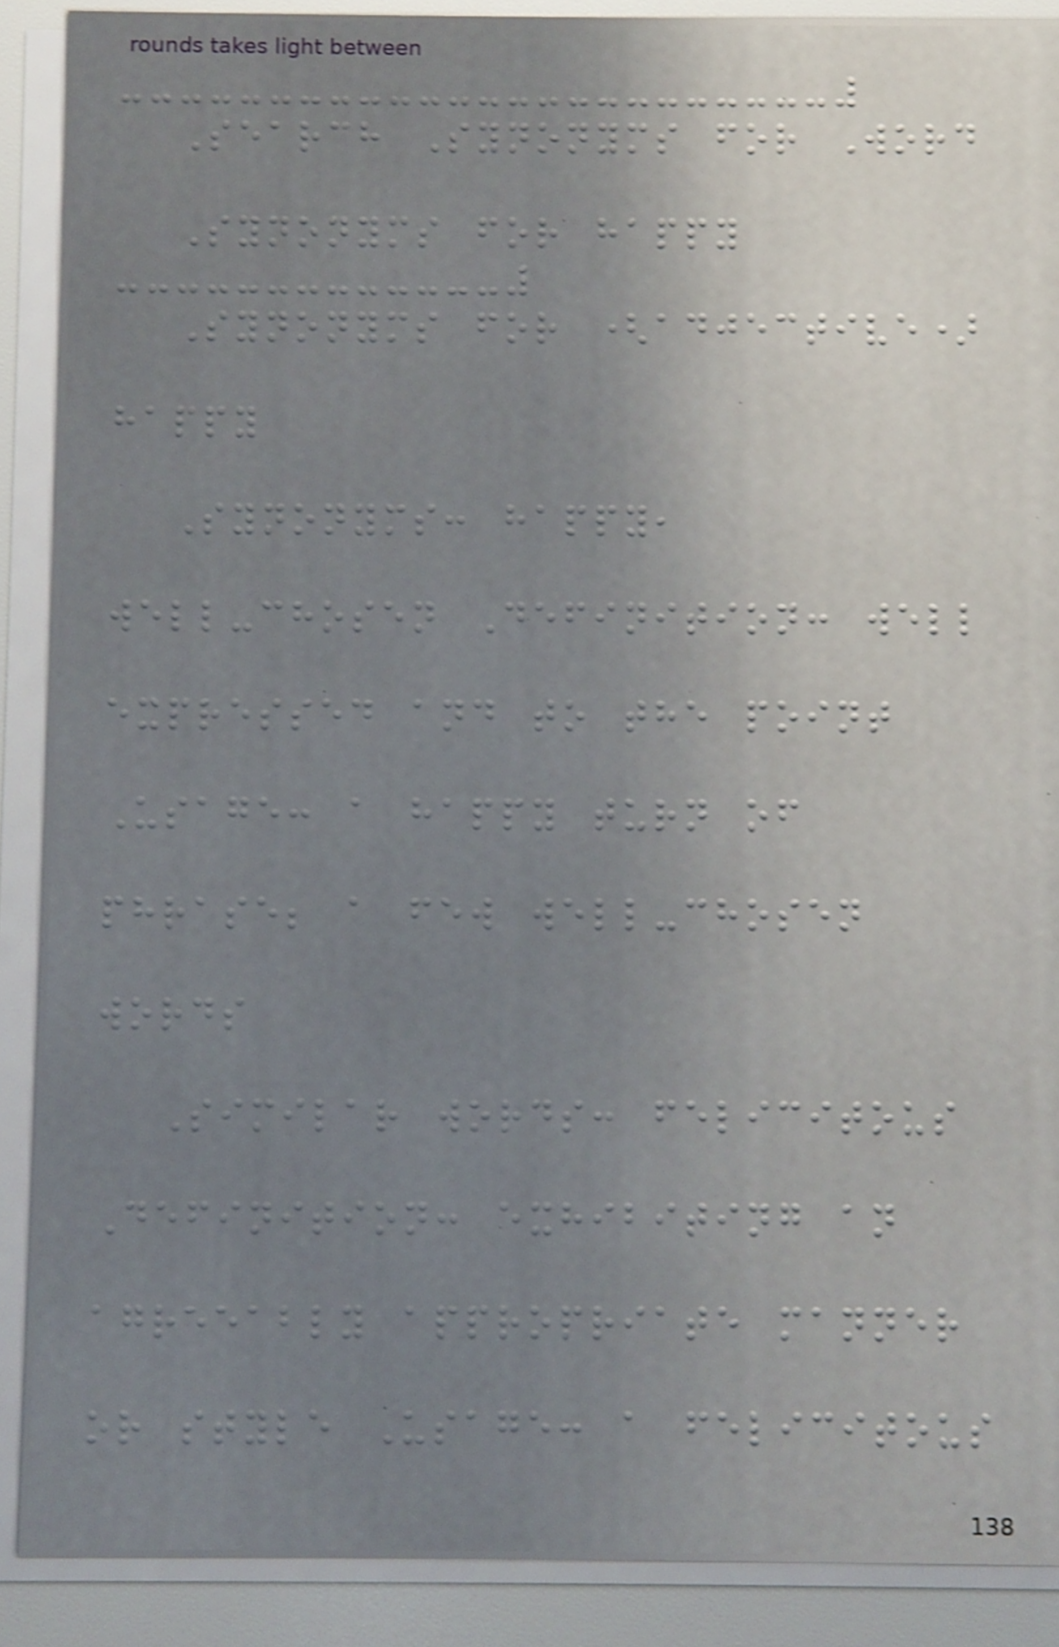Search Synonyms for Word
Synonyms for happy
Synonyms for (adjective)
happy
Synonyms: happy,
well-chosen Definition: well
expressed and to the point
Usage: a happy turn of
phrase; a few well-chosen
words
Similar words: felicitous
Definition: exhibiting an
agreeably appropriate manner
or style Usage: a felicitous
